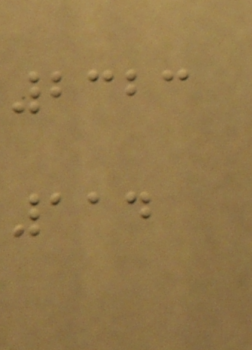2323
114
